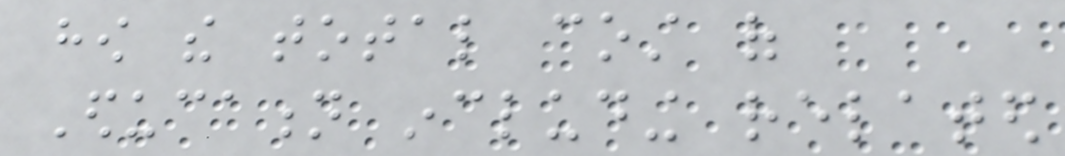how the total cost of
Education including related
